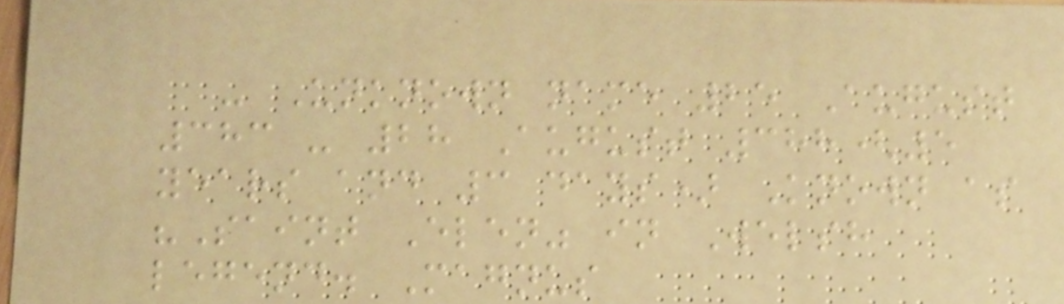- Unknown name 25 August
383 - 28 August 388(5
years and 3 days) Known as
"Saint Elen" in Welsh
legend. Magnus
